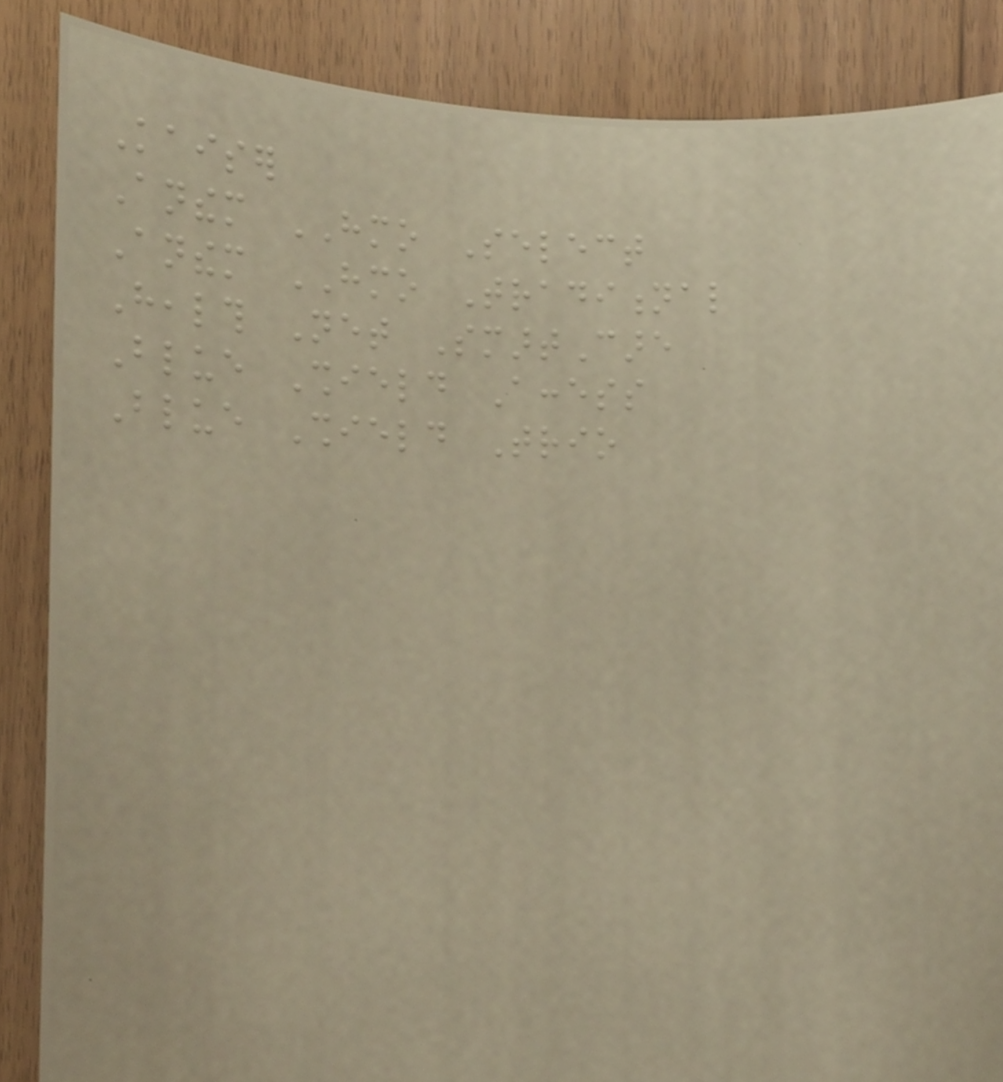Kaiser
Anthem HMO Select
Anthem HMO Traditional
Health Net SmartCare
Blue Shield Access
Blue Shield Trio
